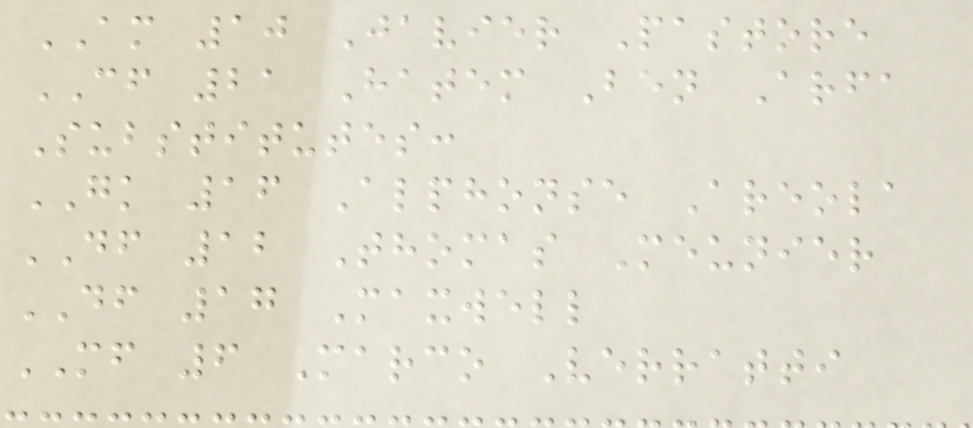AM 10 Javier Pastore
CF 21 Hatem Ben Arfa
Substitutes:
GK 16 Alphonse Areola
DF 12 Thomas Meunier
DF 17 Maxwell
MF 6 Marco Verratti
